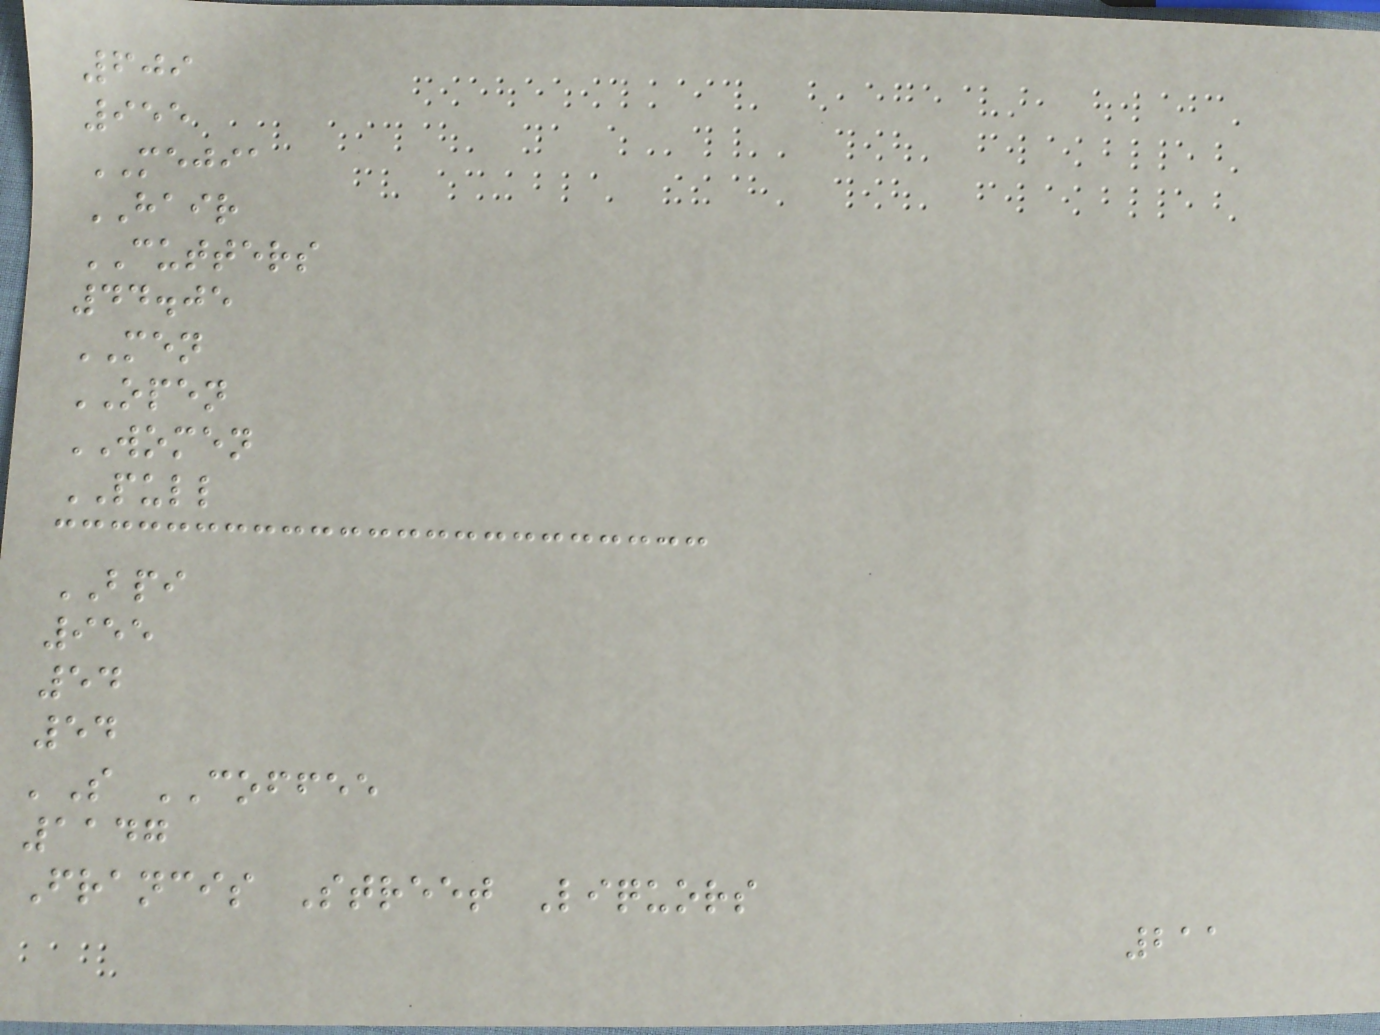609
955
MEJIA
HAIR
CUTTERS
44.05
MEN
OPEN
WOMEN
PULL
BPI
955
54
54
'S COFFEE
1147
Francis Street Liquors
211
